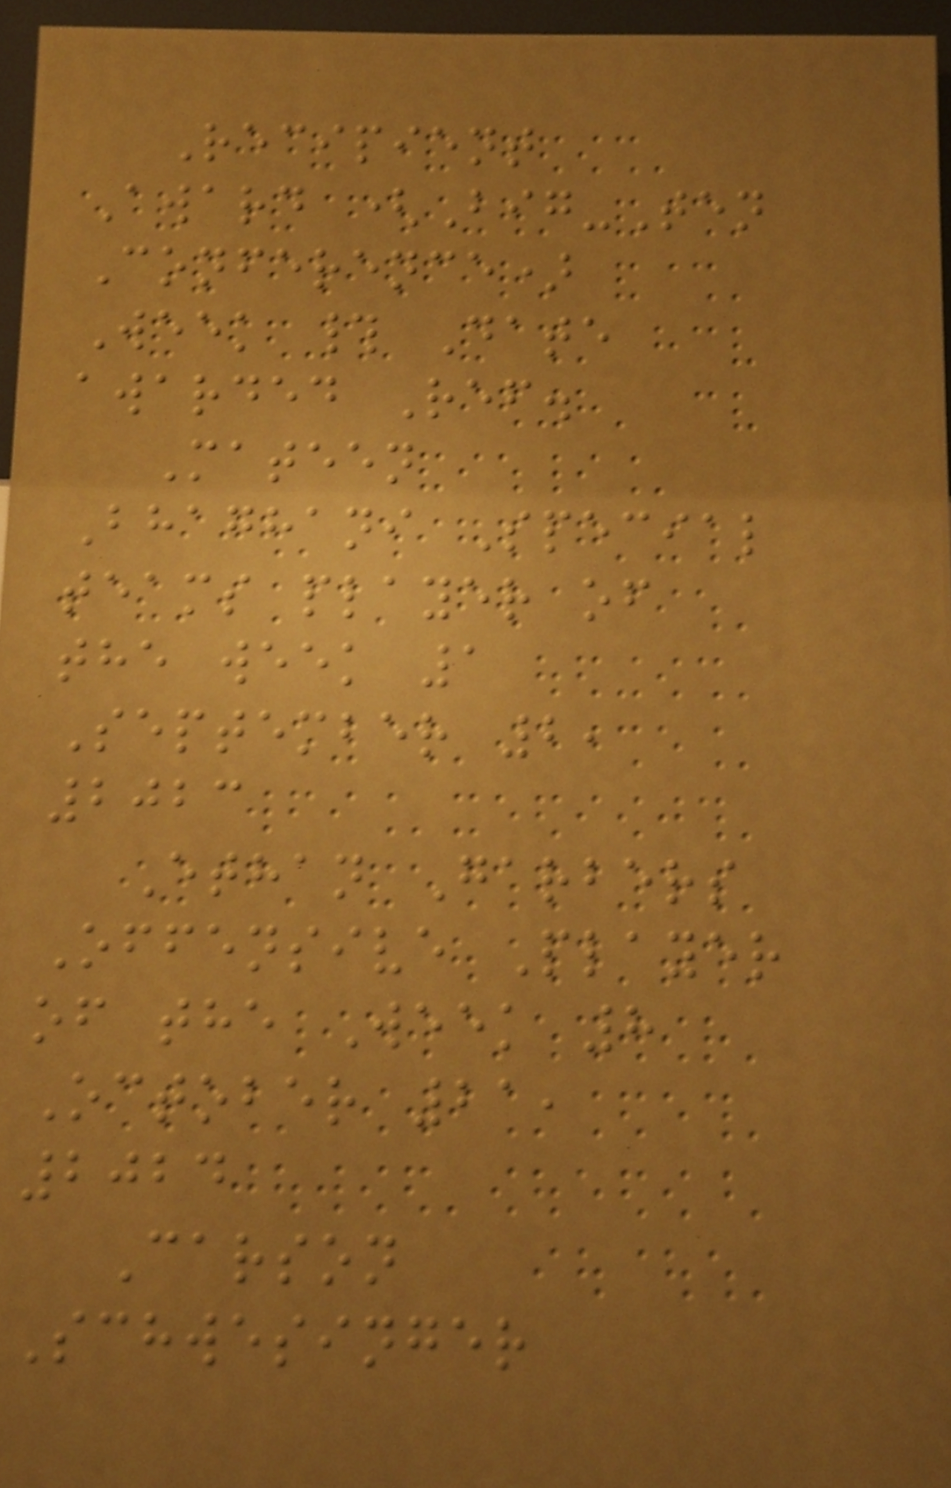Recipient
Award (Big-Ten
Conference)
Week # Date
awarded Ref.
Mateen
Bhaghani Special
teams player of
the week 1
September 2,
2023
Ethan Garbers
Offensive Player
of the Week 8
October 21,
2024
Carson
Schwesinger
